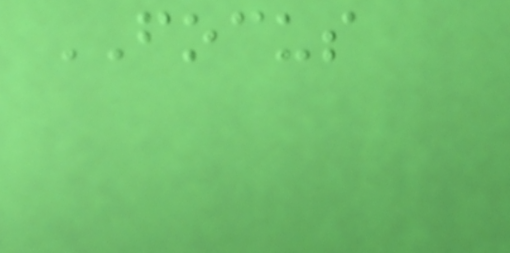FOCUS
